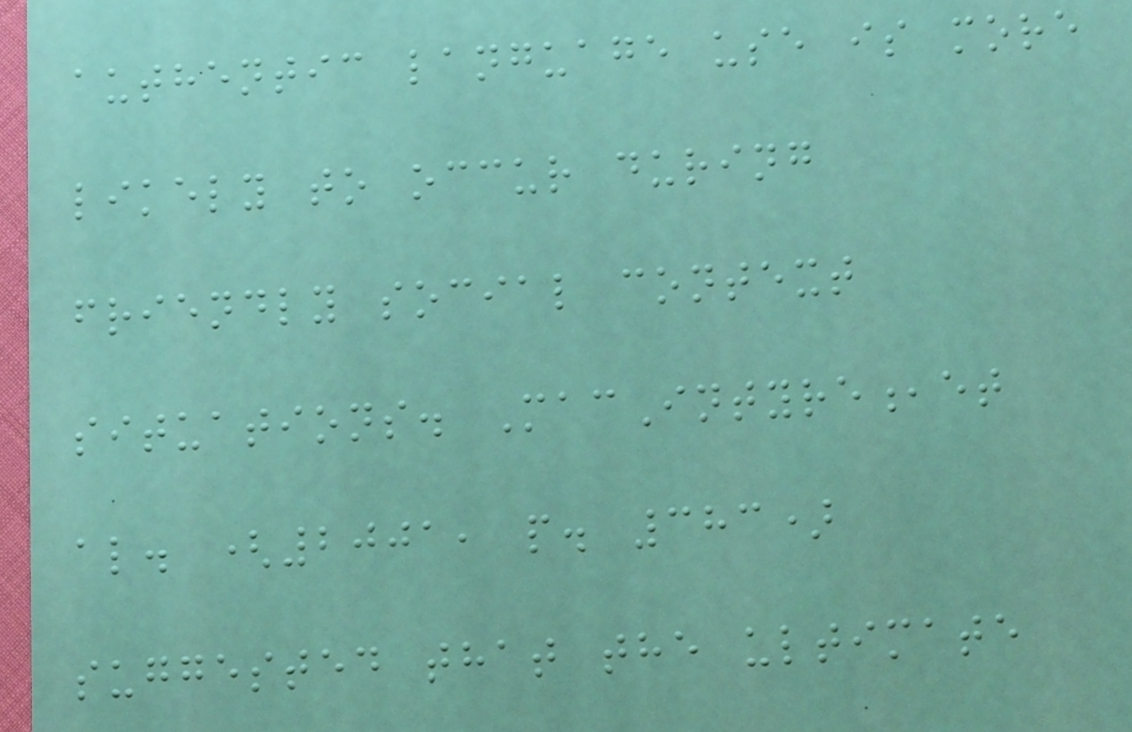authentic language use is more
likely to occur during
friendly social context
situations. MacIntyre,et
al. (2001, p. 383)
suggested that the ultimate
